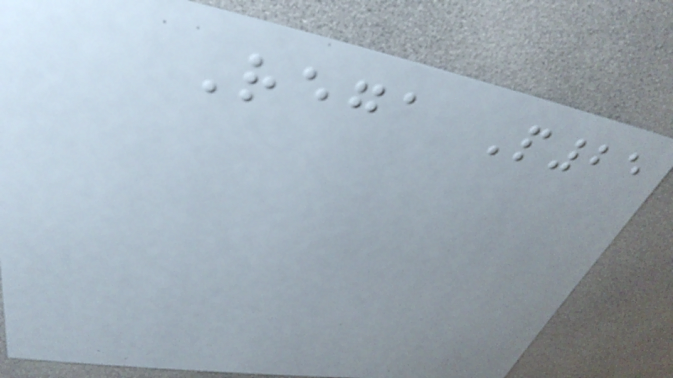Rega P25
